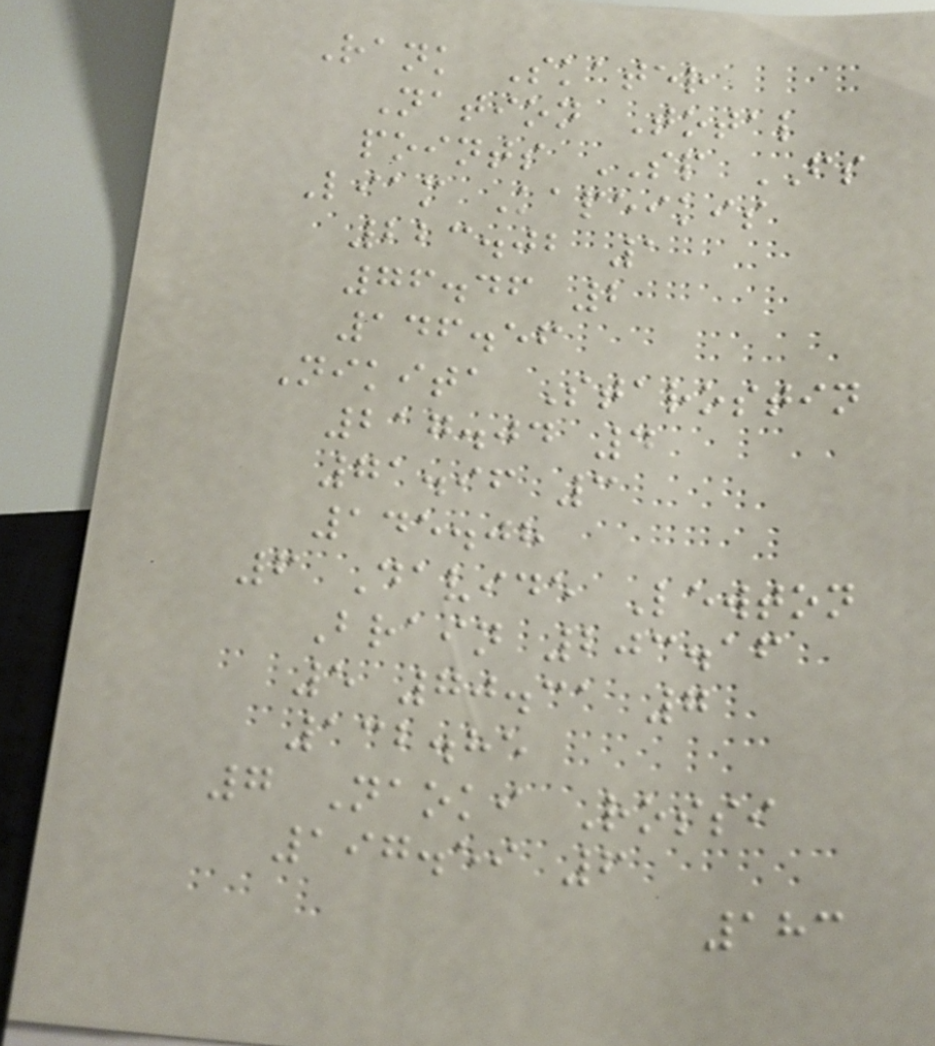Rank Skater
Nation Total
points SP FS
Liam Kapeikis
223.02 1
76.46 2
146.56
Nikita Starostin
217.04 4
71.96 3
145.08
6 Davide Lewton
Brain 203.16
5 70.31 7
132.85
7 Naoki Rossi
197.59 6
183
